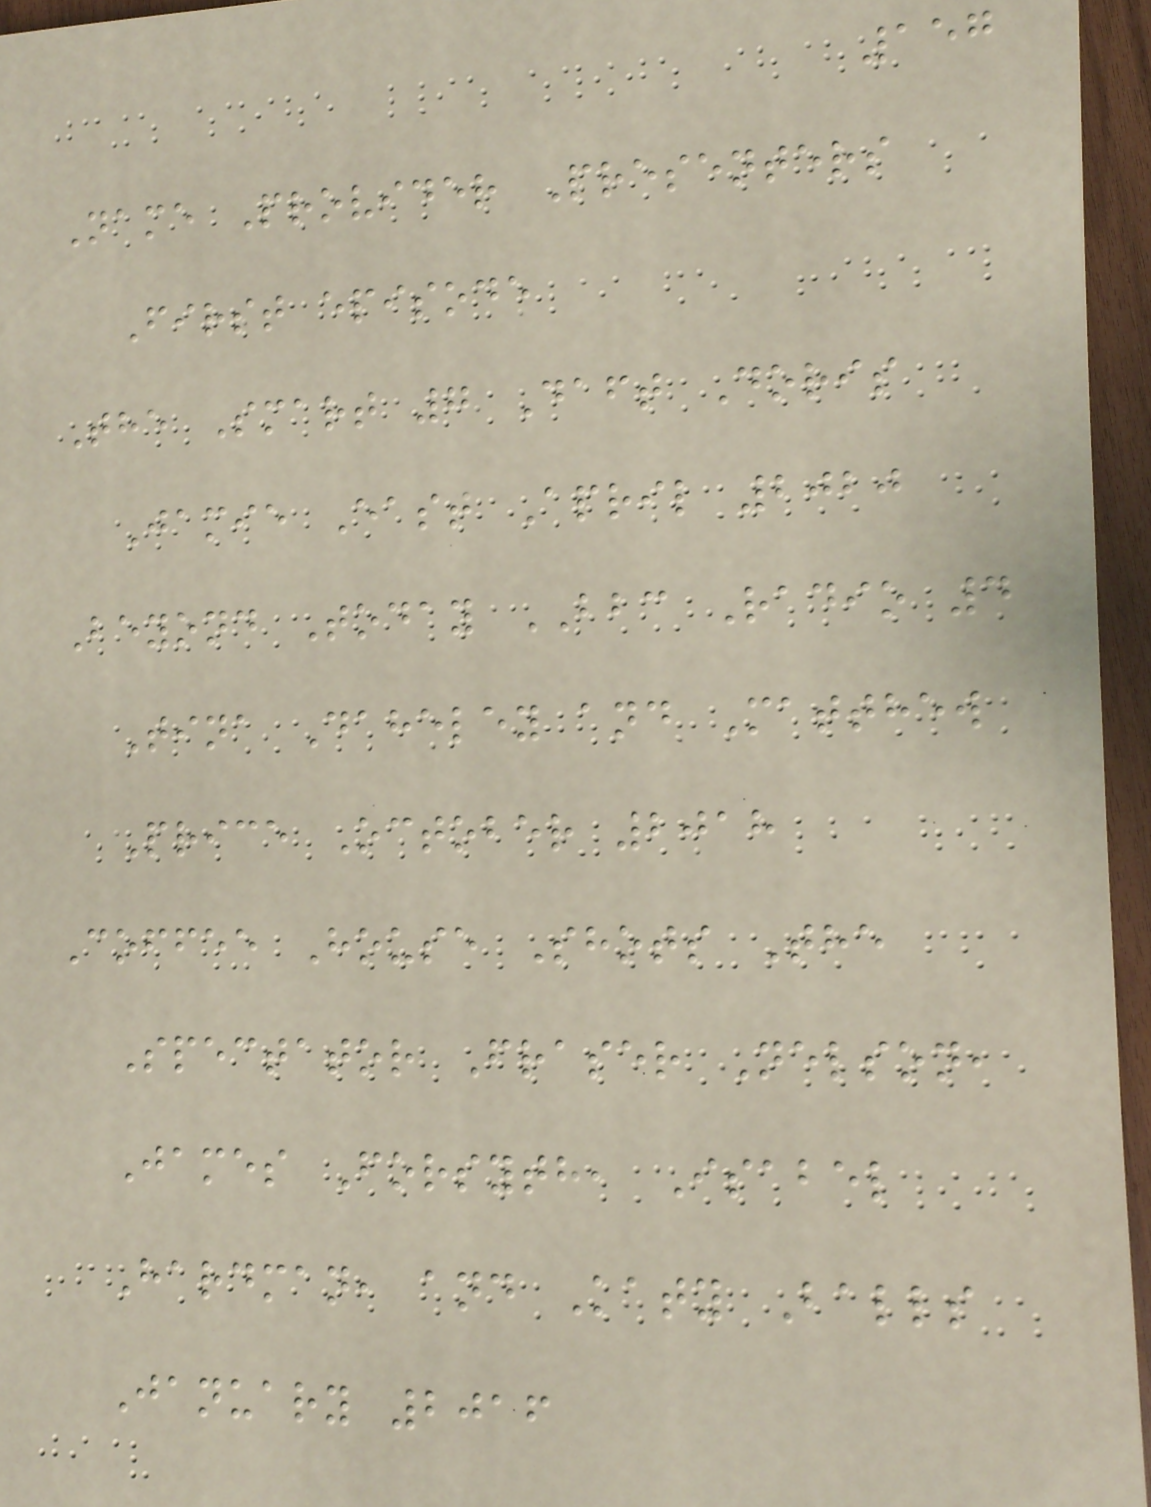157
Name Provider Presenters
First episode
The Smart 7 Daft Doris
Jamie East April 2020
Beyond Today BBC Radio 4
Tina Daheley and Matthew
Price October 2018
Coffee House Shots The
Spectator Fraser Nelson,
James Forsyth, Isabel
Hardman, and Katy Balls
January 2016
